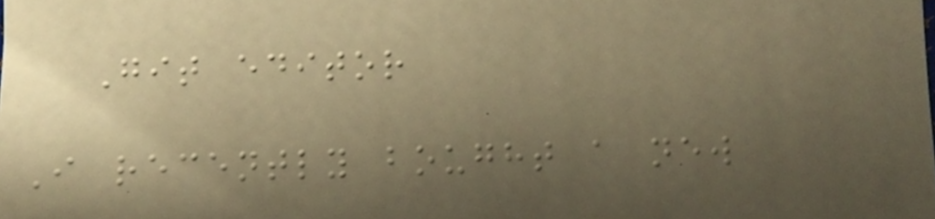Git editor
I recently bought a new
